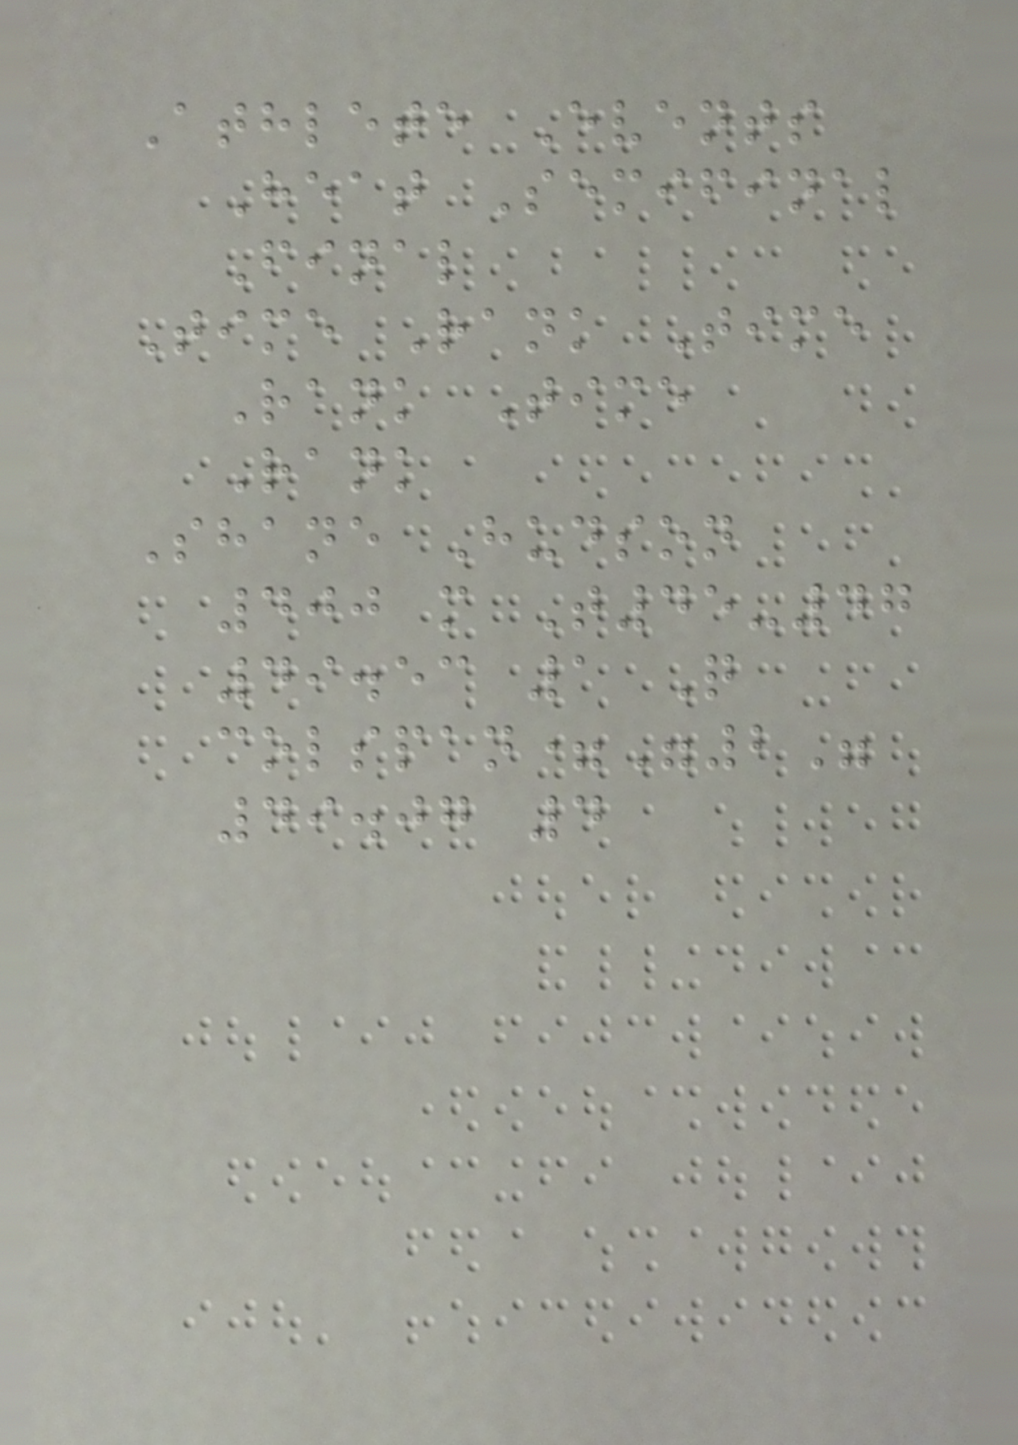Athlete Events
Heat Semifinal
Final
Time Rank Time
Rank Time
Rank
Shane Hudson
400 m T45-47
49.53 1 Q
colspan="2"
49.07 4
